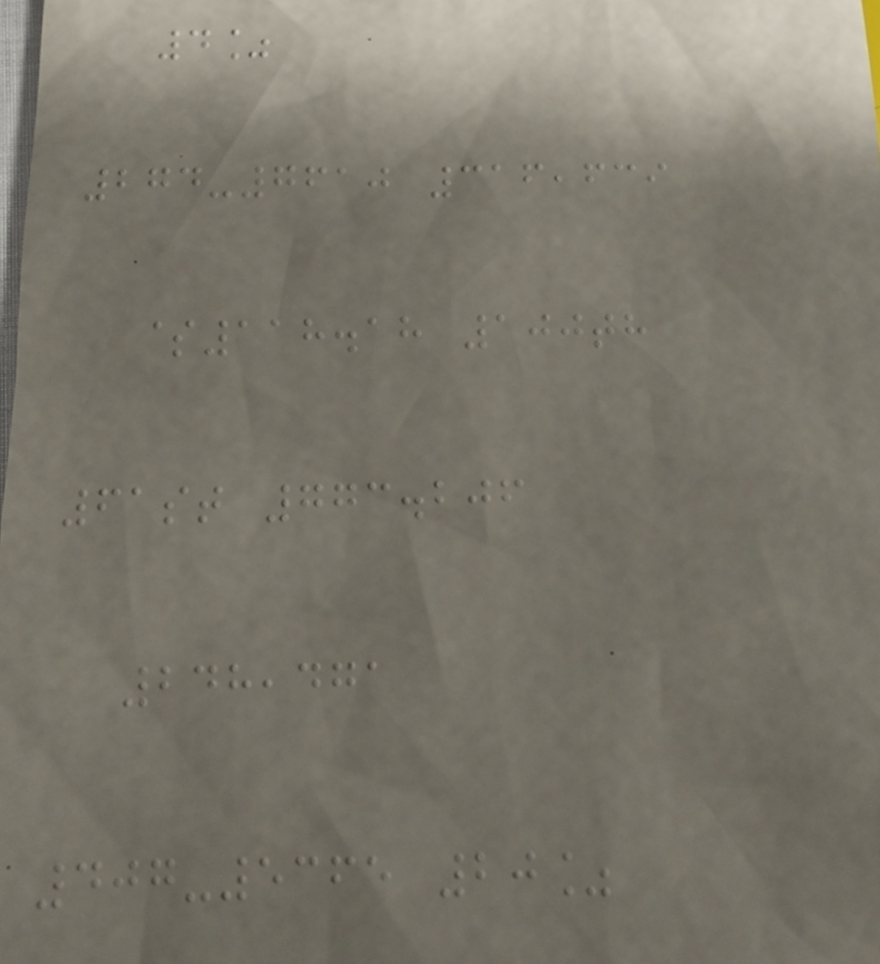4%
274-7610 316,639
$118.18 100th
61st 773.206
248,471
407-5365 20%
